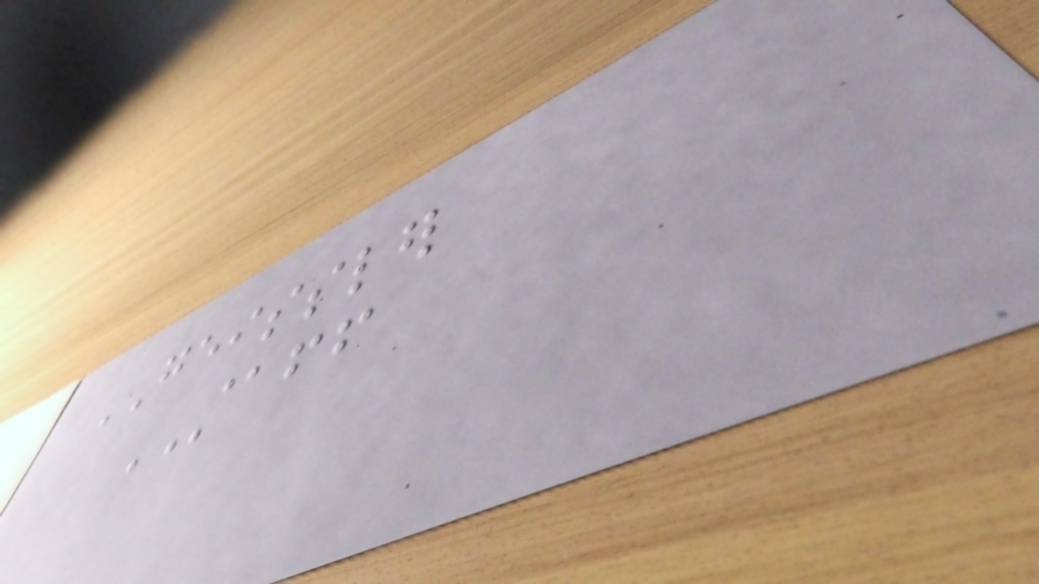GEISSLER
STAFF
